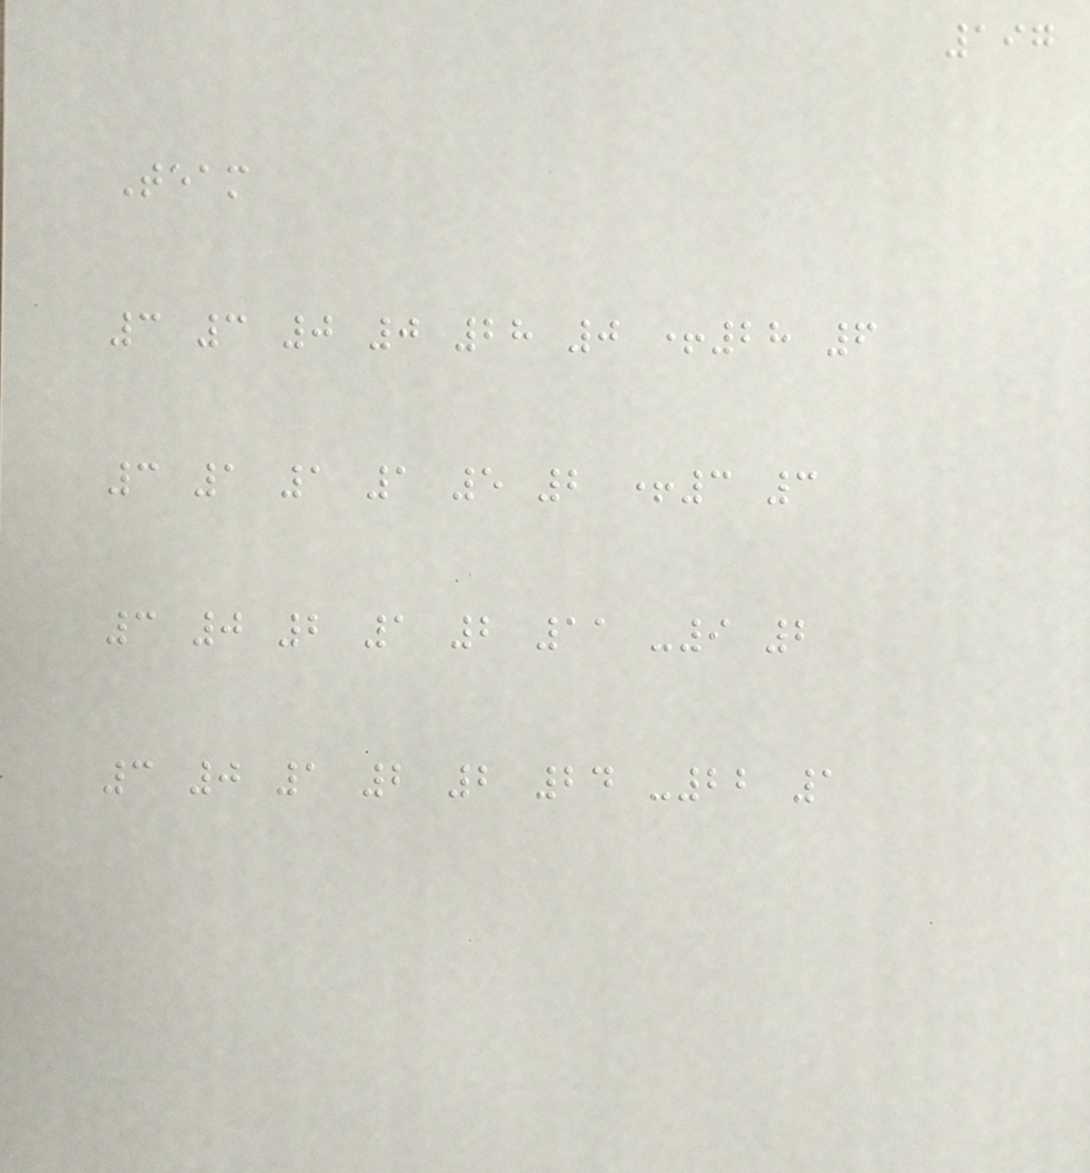197
Team
3 3 0 0 28 0 +28 6
3 1 1 1 5 2 +3 3
3 0 2 1 2 11 -9 2
3 0 1 2 2 24 -22 1
